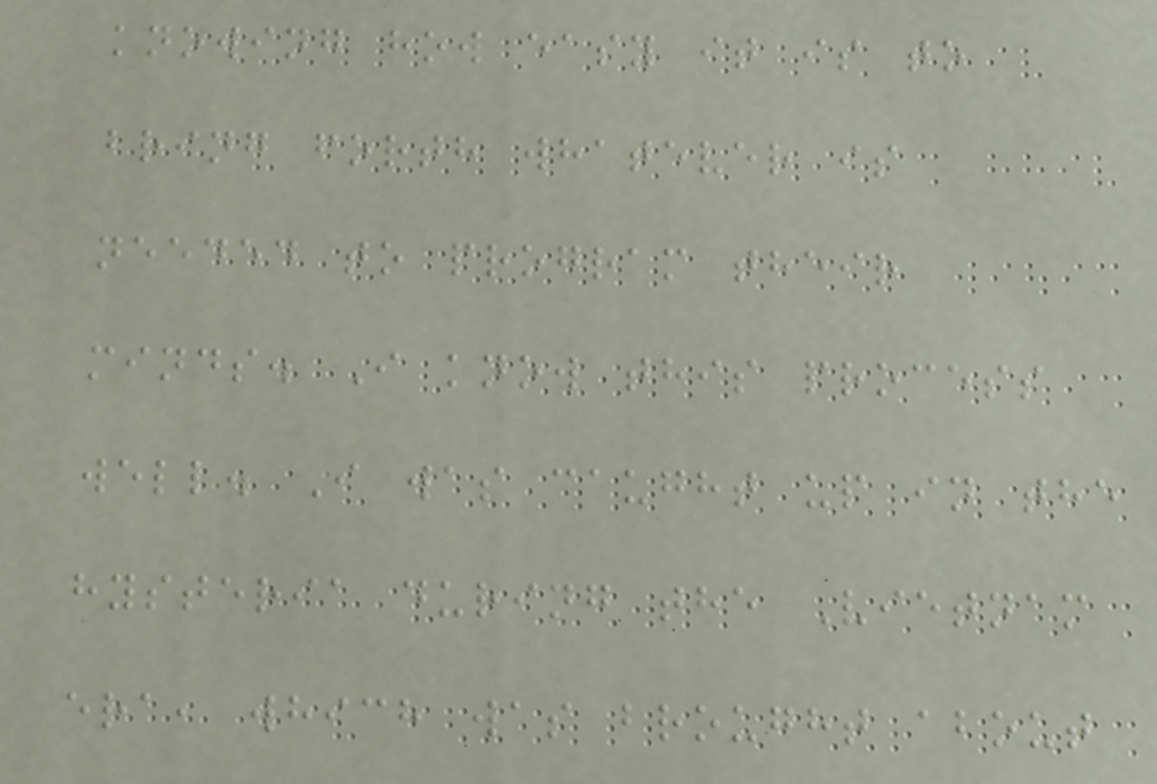knowing how easy it is to
bring forth whatever is
needed to program their
minds. I know this process
well. I was caught up in the
hysteria during the Vietnam
era, which was brought about
